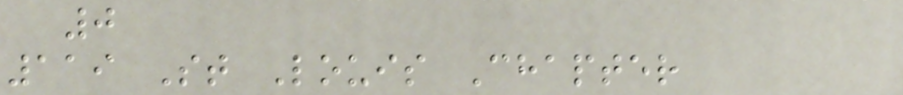0
119 St Louis Chapter
